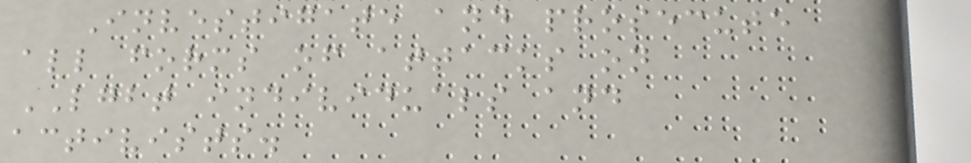Investigate and prosecute
all forms of attacks on
LGBT individuals and
activists.
